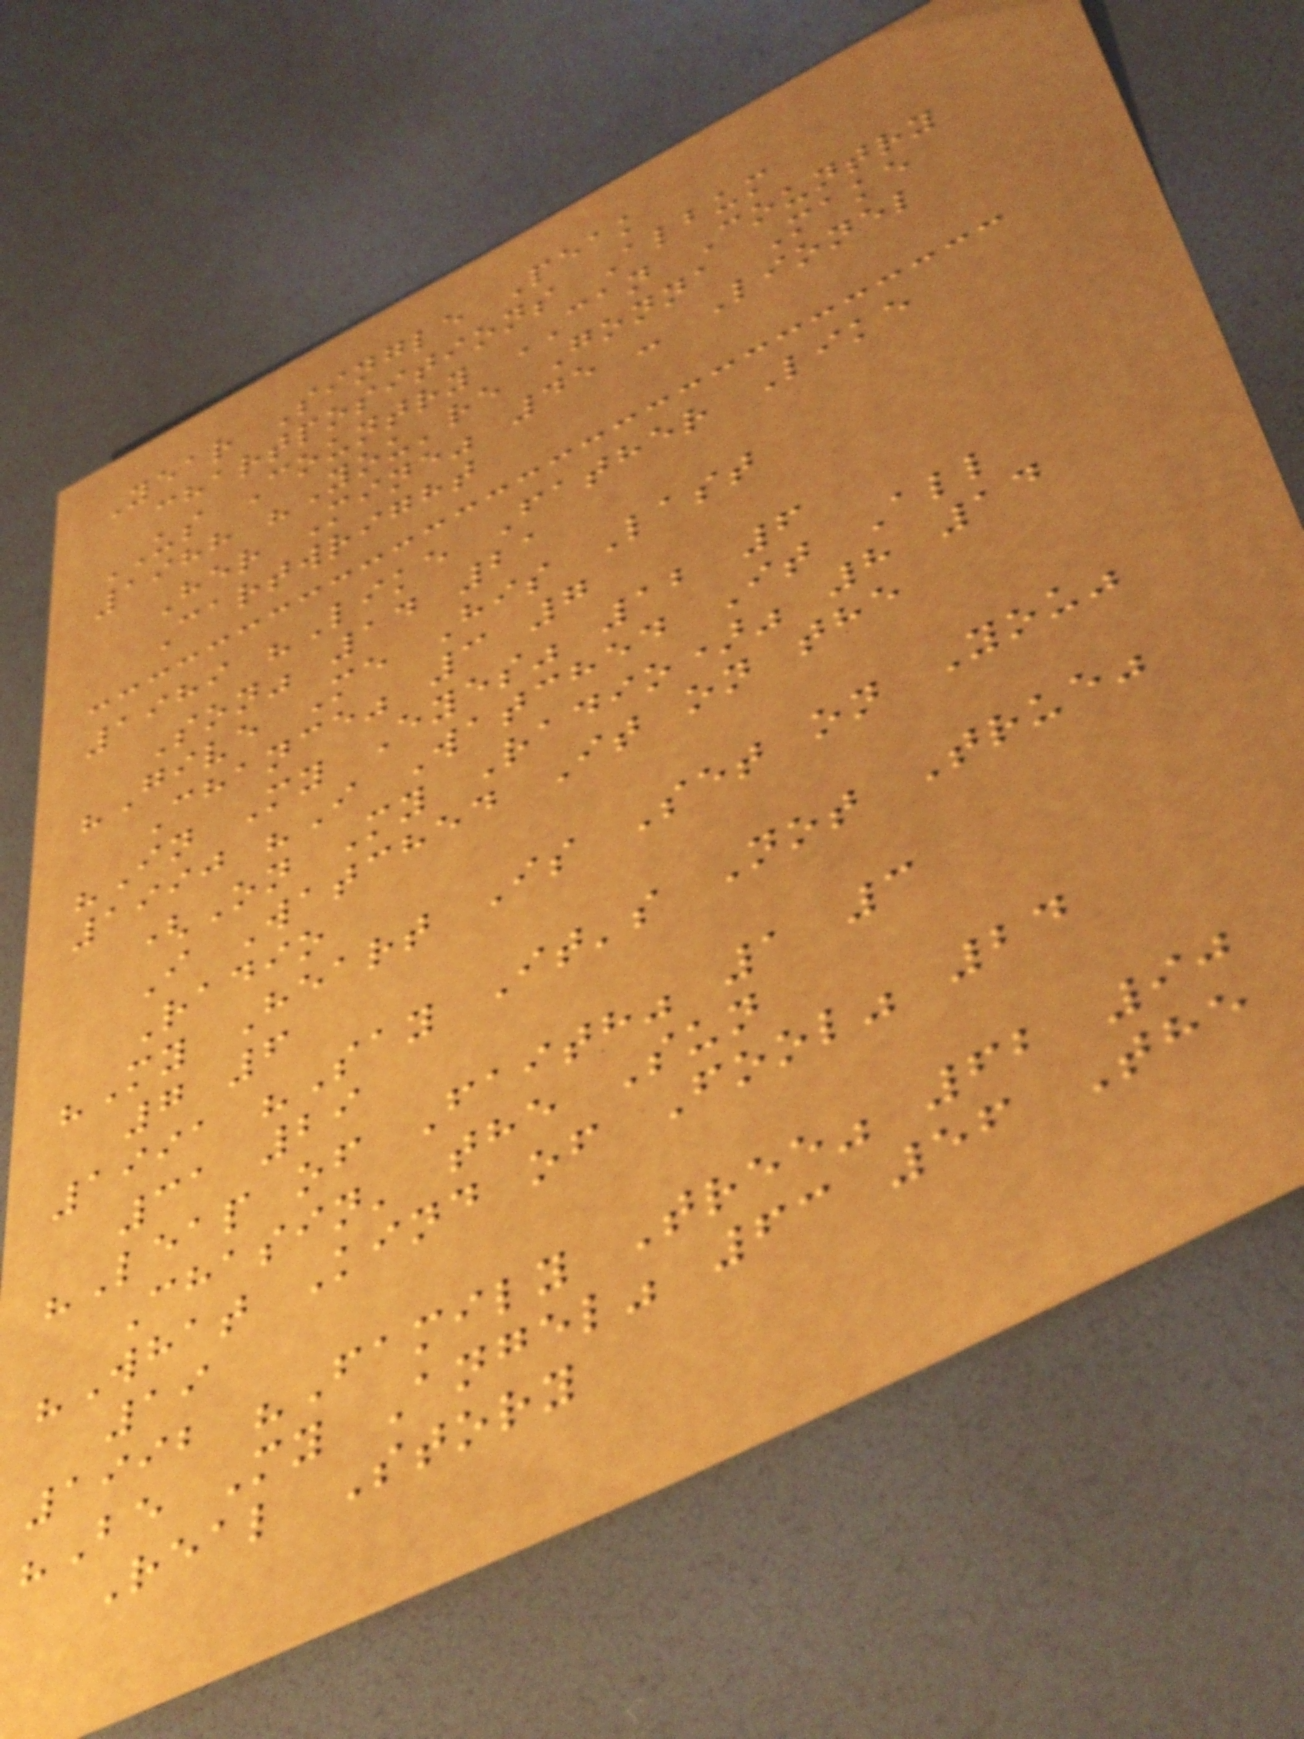Year Single Peak
chartpositions Album
US Country CAN Country
1988 "You're Gonna Make
Her Mine" 45 - Lionel
Cartwright
1989 "Like Father Like
Son" 14 21
"Give Me His Last
Chance" 3 7
"In My Eyes" 12 6
1990 "I Watched It All
(On My Radio)" 8 14
I Watched It on the
Radio
"My Heart Is Set on You"
7 6
1991 "Say It's Not True"
31 29
"Leap of Faith" 1 3
Chasin' the Sun
"What Kind of Fool" 24
19
1992 "Family Tree" 62 90
"Be My Angel" 63 56 The
Real Story
